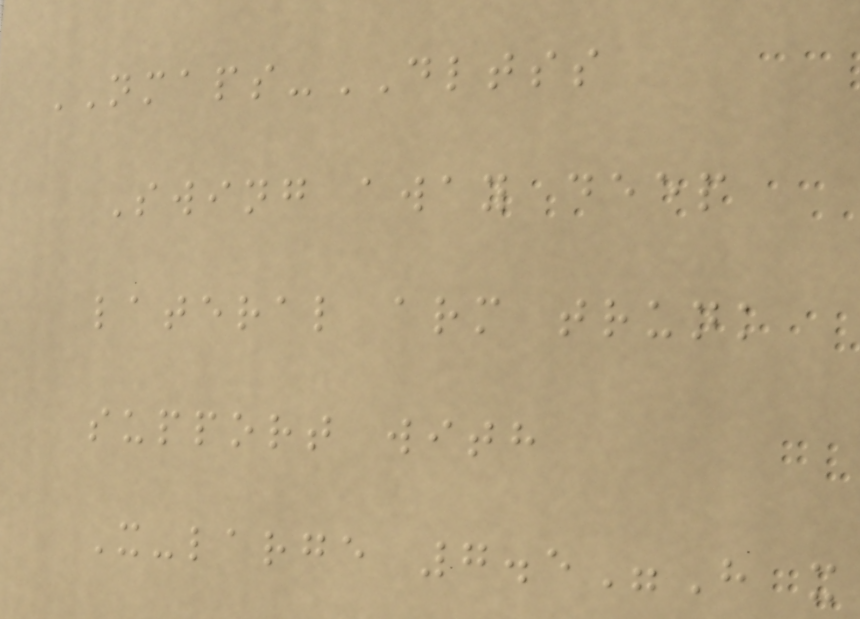NMAPS-DLTSS
Swing away deep
lateral arm trunk
support with
X-large 7.5"H x
